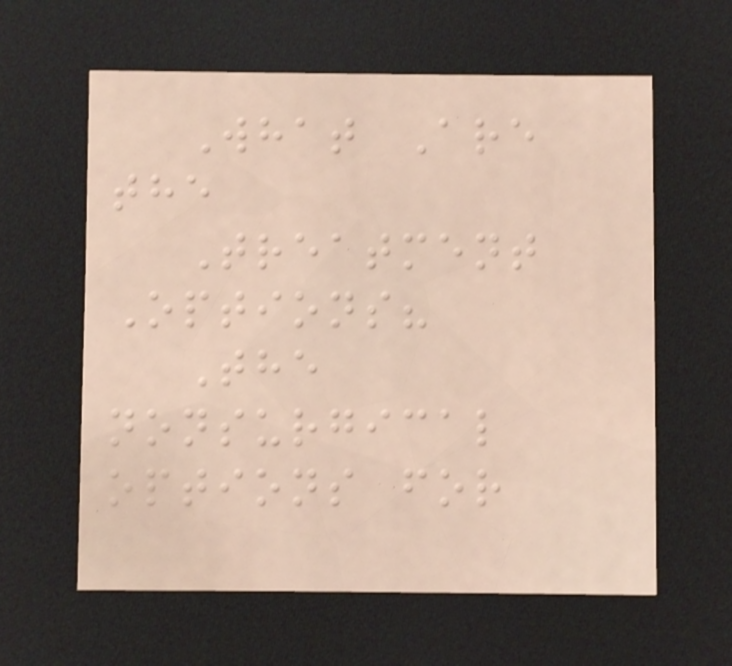What Are
the
Treatment
Options?
The
nonsurgical
options for
